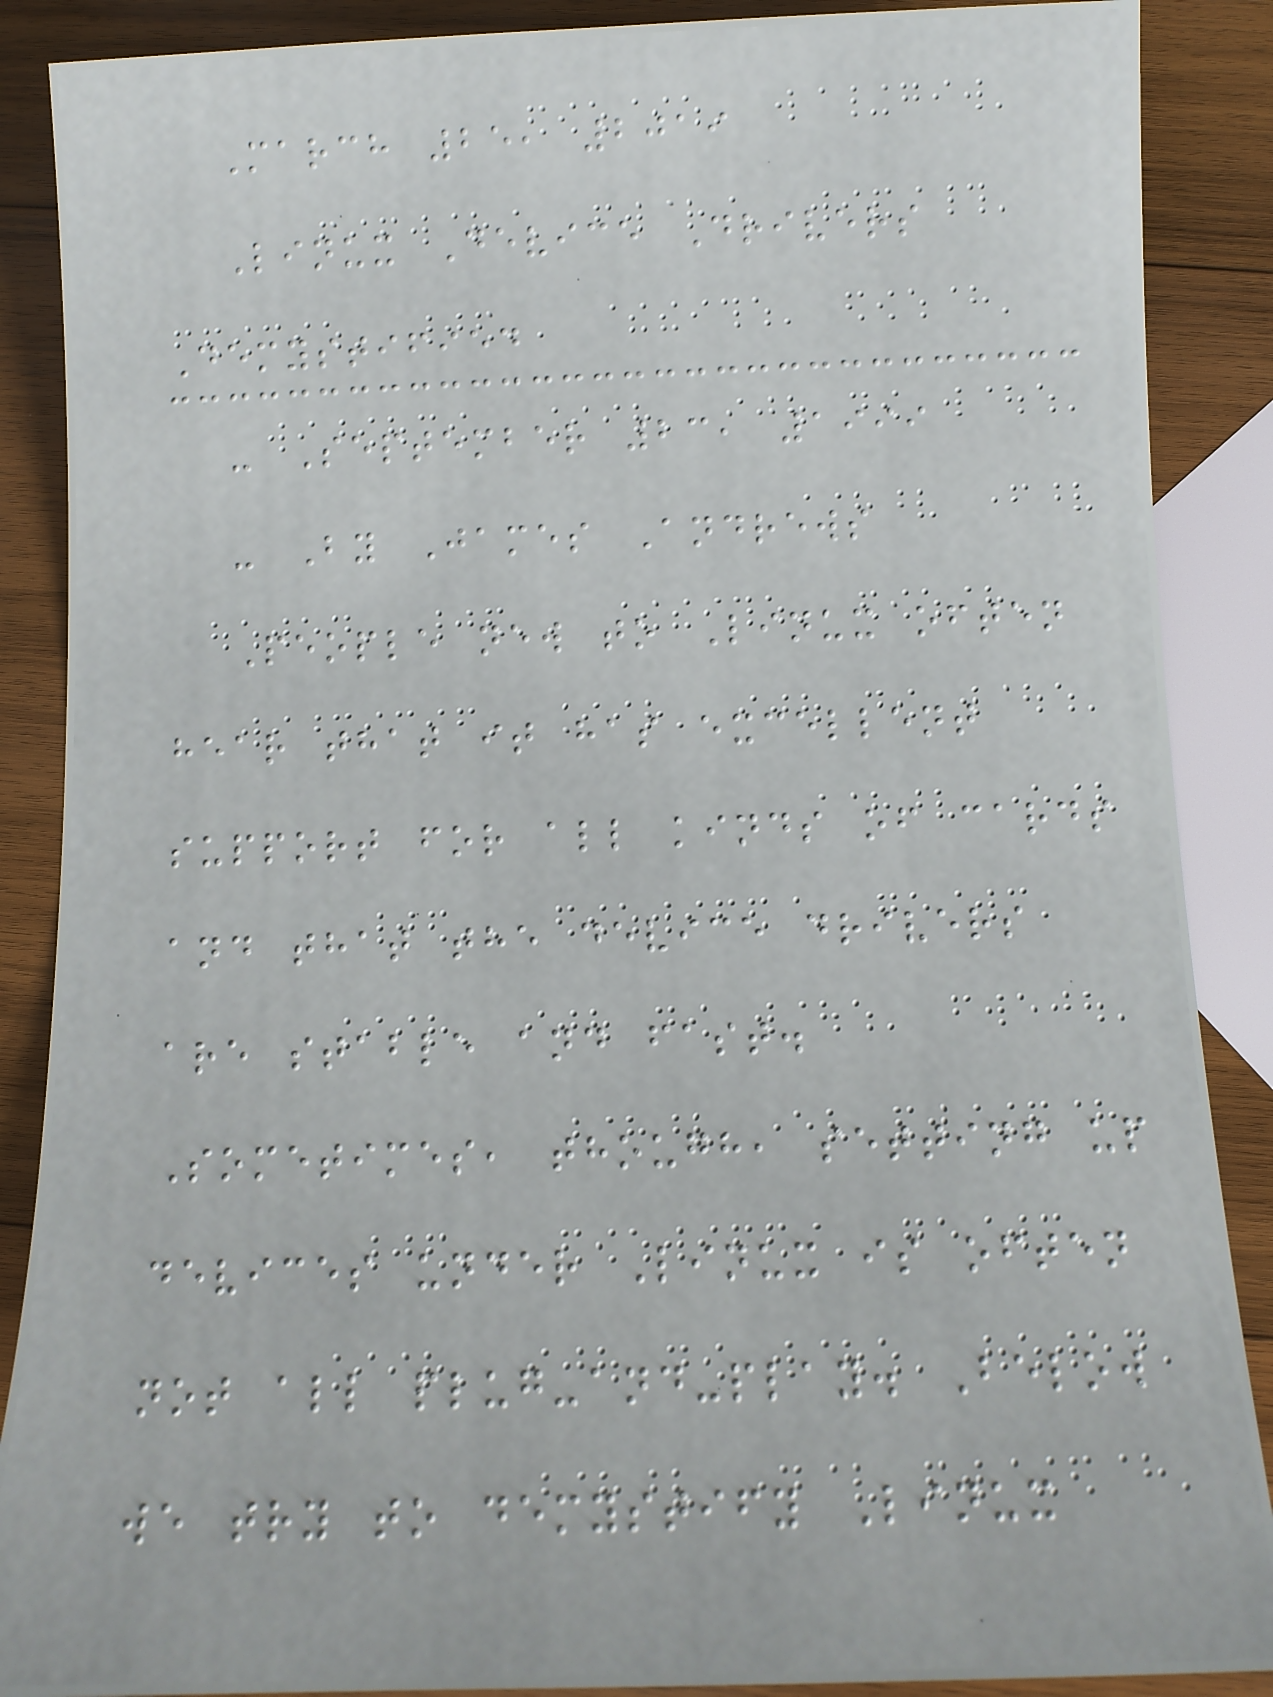March 25, 2019
Linux Device Drivers
Demystified
- September 23, 1999
- By James Andrews
People new to Linux often
hear that it has excellent
support for all kinds of cards
and that the device drivers
are stable and fast.
Sometimes, though, setting up
devices under Linux is often
not all plug-and-play. Below
we try to demystify Linux
